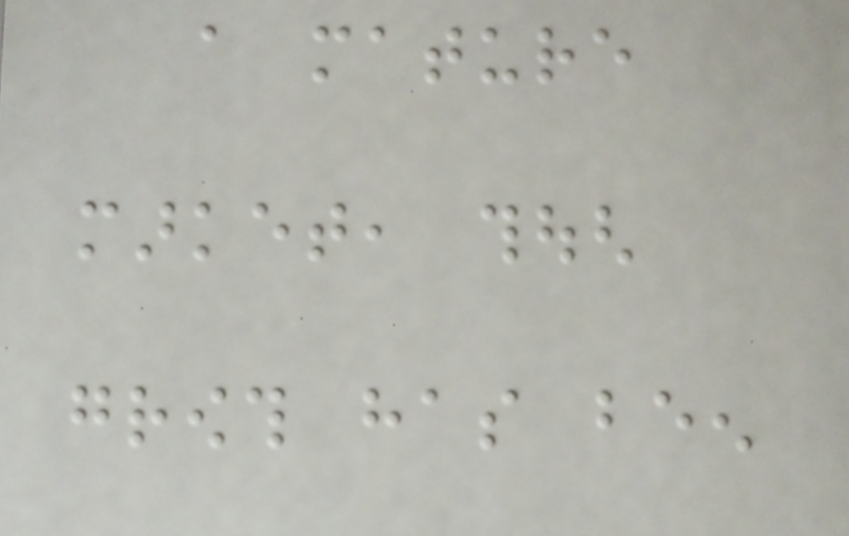a mature
market, though
growth has been
